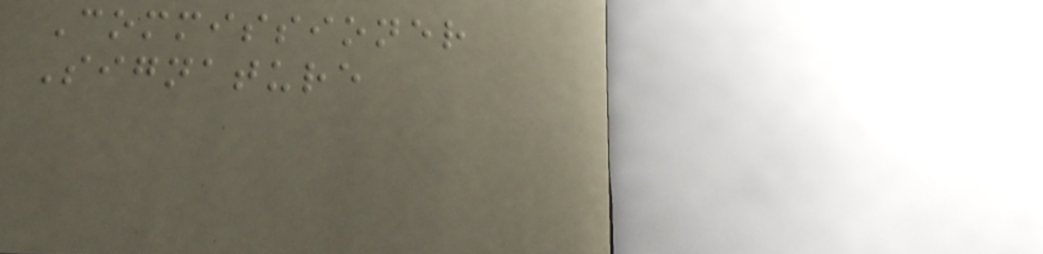Commissioner
Signature
